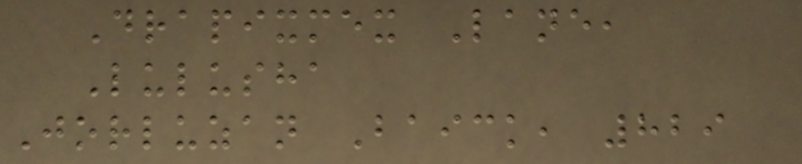Drapixmex Lane,
Lulusha
Jorluzan Baick, 829
